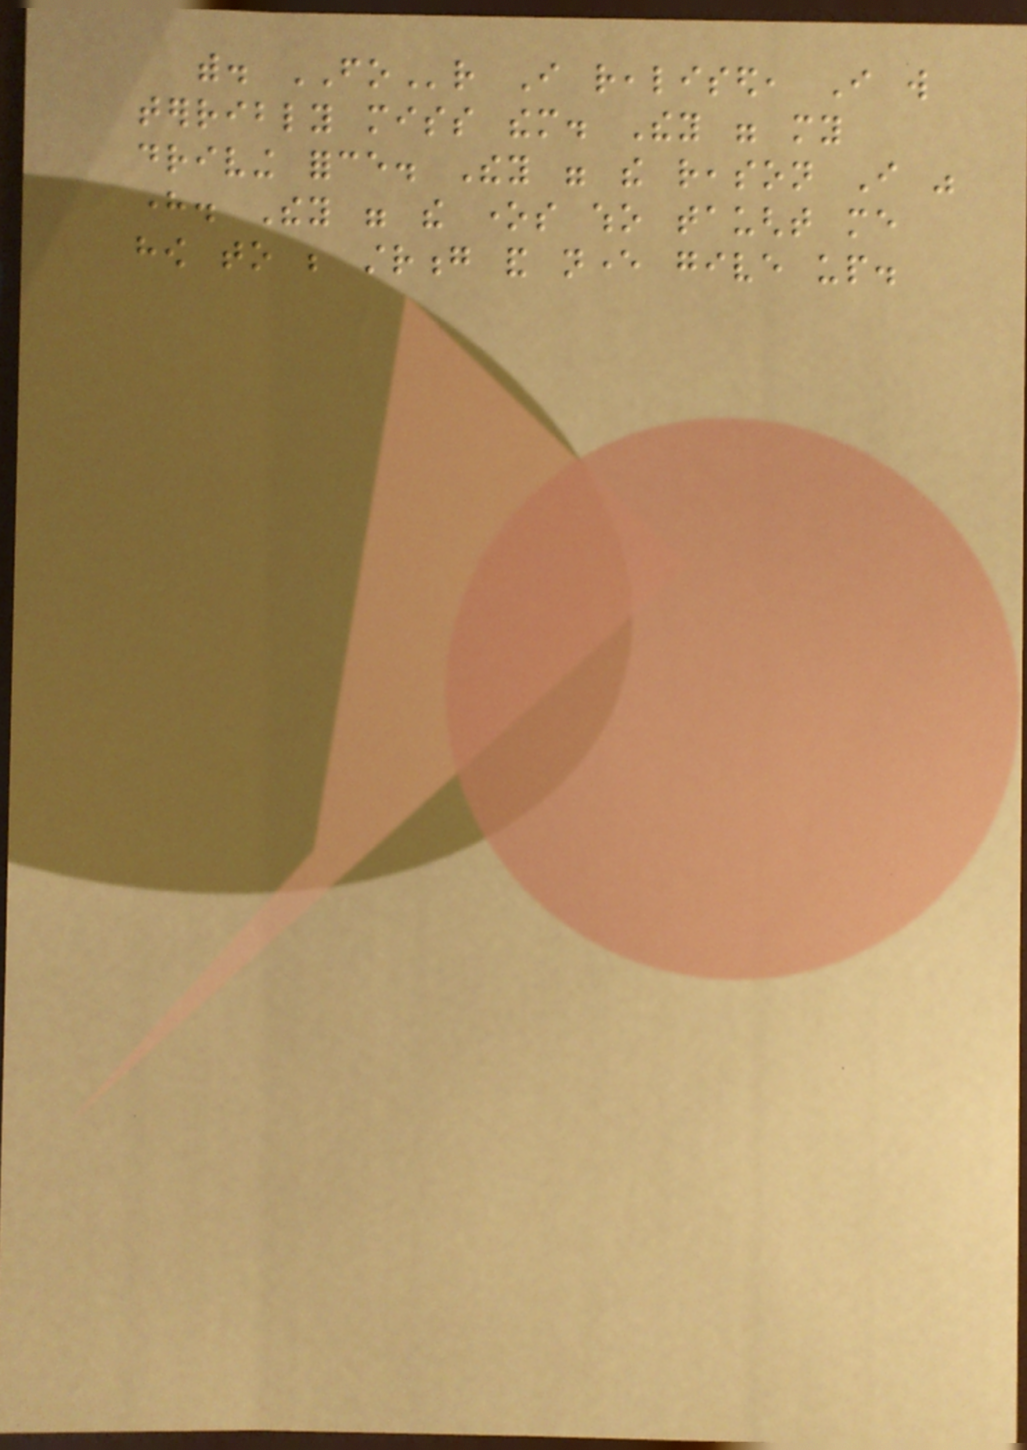with. FOr I realised, I will
terribly miss them. They were my
driving force. They were the reason I was
here. They were the ones who taught me
how to be strong and never give up.
